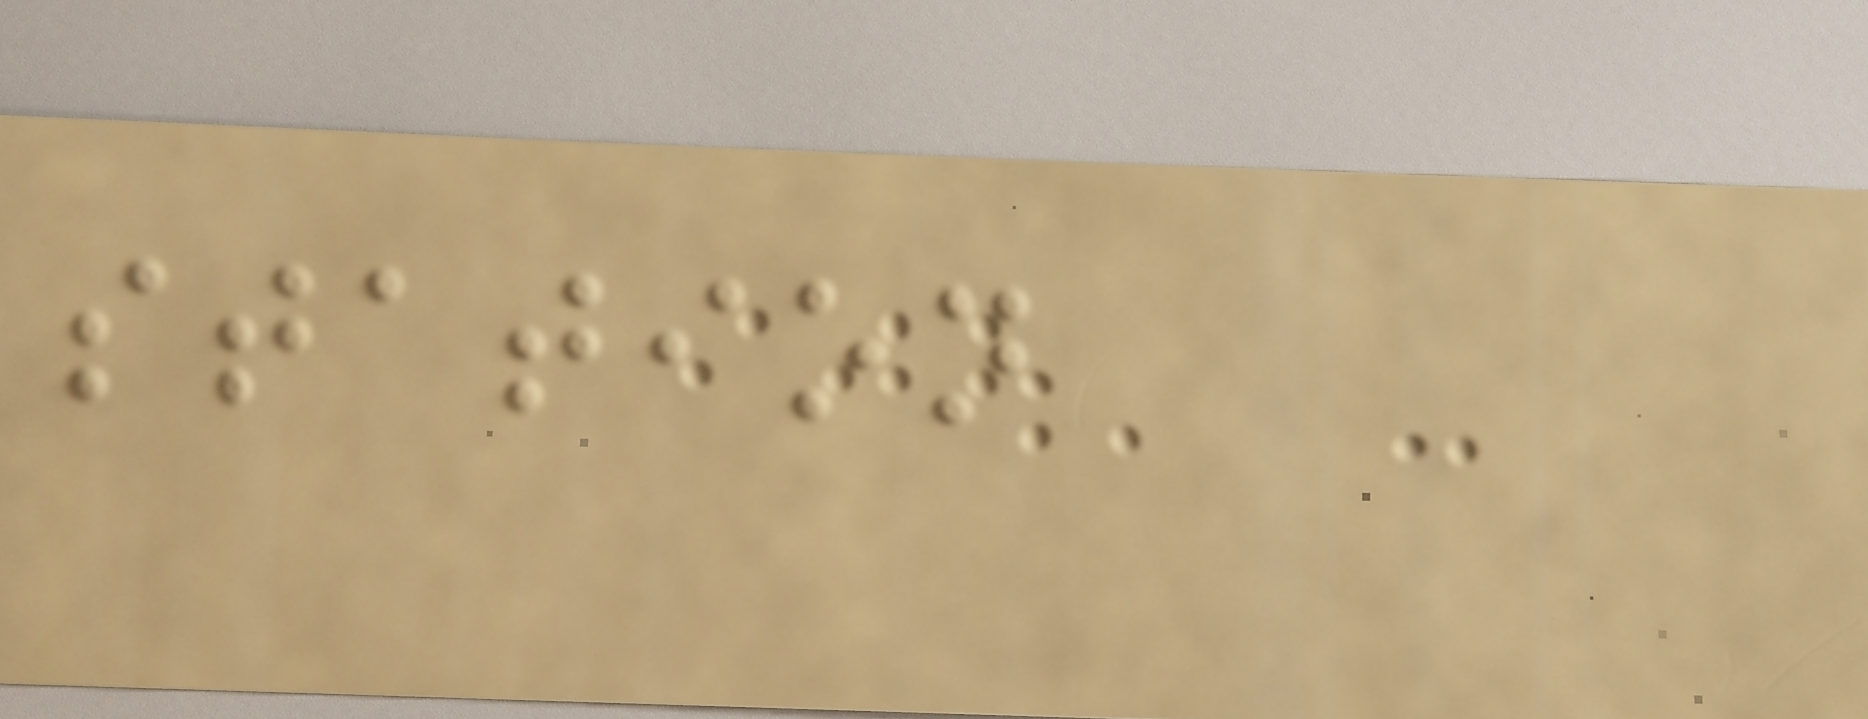station
